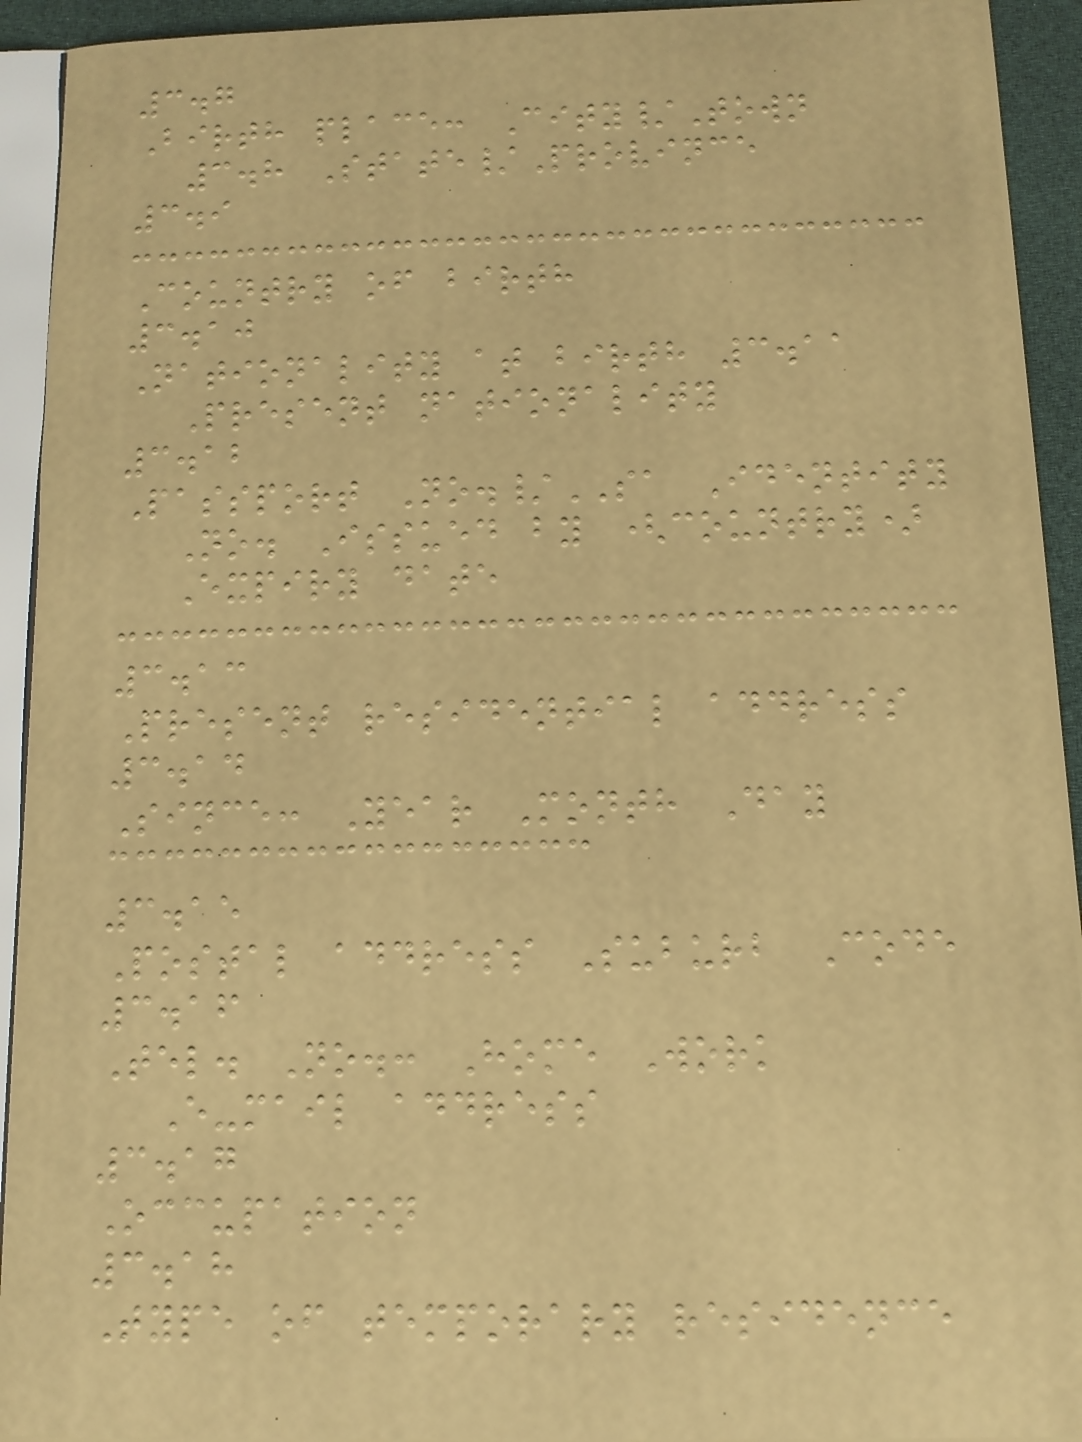3.7
Birth place: City/Town
3.8 State/Province
3.9
Country of birth
3.10
Nationality at birth 3.11
Present nationality
3.12
Passport No./SA Identity
No. Issued by (country)
Expiry date
3.13
Present residential address
3.14
Since: Year Month Day
3.15
Postal address Suburb Code
3.16
Tel. No.: Home Work
E-mail address
3.17
Occupation
3.18
Type of temporary residence
